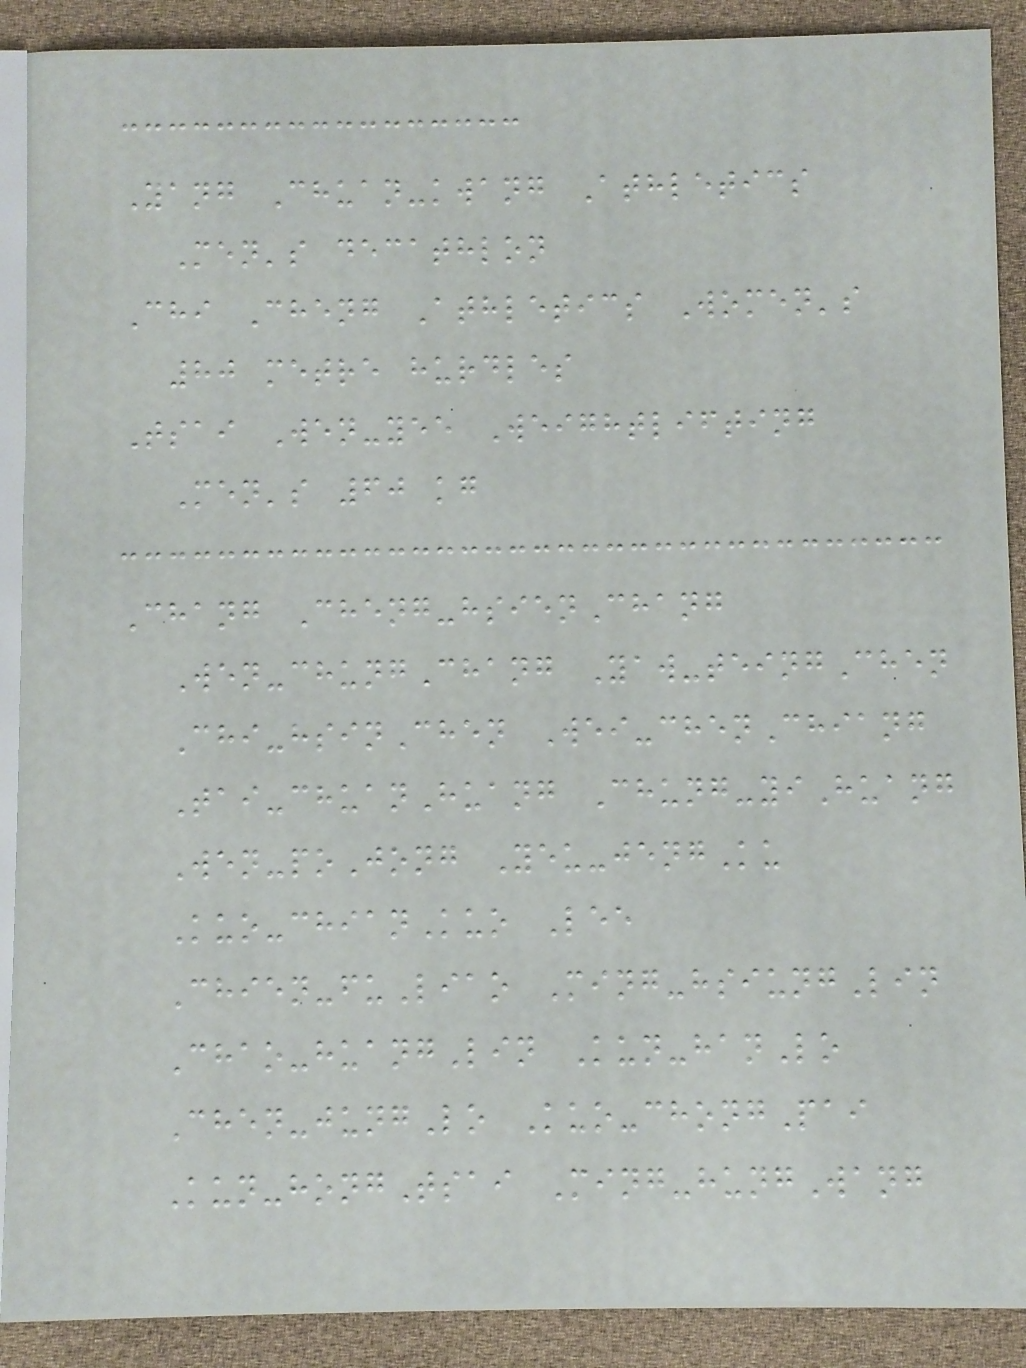Yang Chuan-kwang Athletics
Men's decathlon
Chi Cheng Athletics Women's
80 metre hurdles
Tsai Wen-yee Weightlifting
Men's 60 kg
Chang Cheng-hsienChang
Wen-chungChang Yaw-teingChen
Chi-hsinChen Wei-chenChiang
Tai-chuanHuang Chung-yiHuang
Wen-poJong Yeu-jengKu
Kuo-chianKuo Lee
Chien-fuLiao Ming-hsiungLin
Chao-huangLin Kun-hanLo
Chen-jungLo Kuo-chongPai
Kun-hongTsai Ming-hungWang
